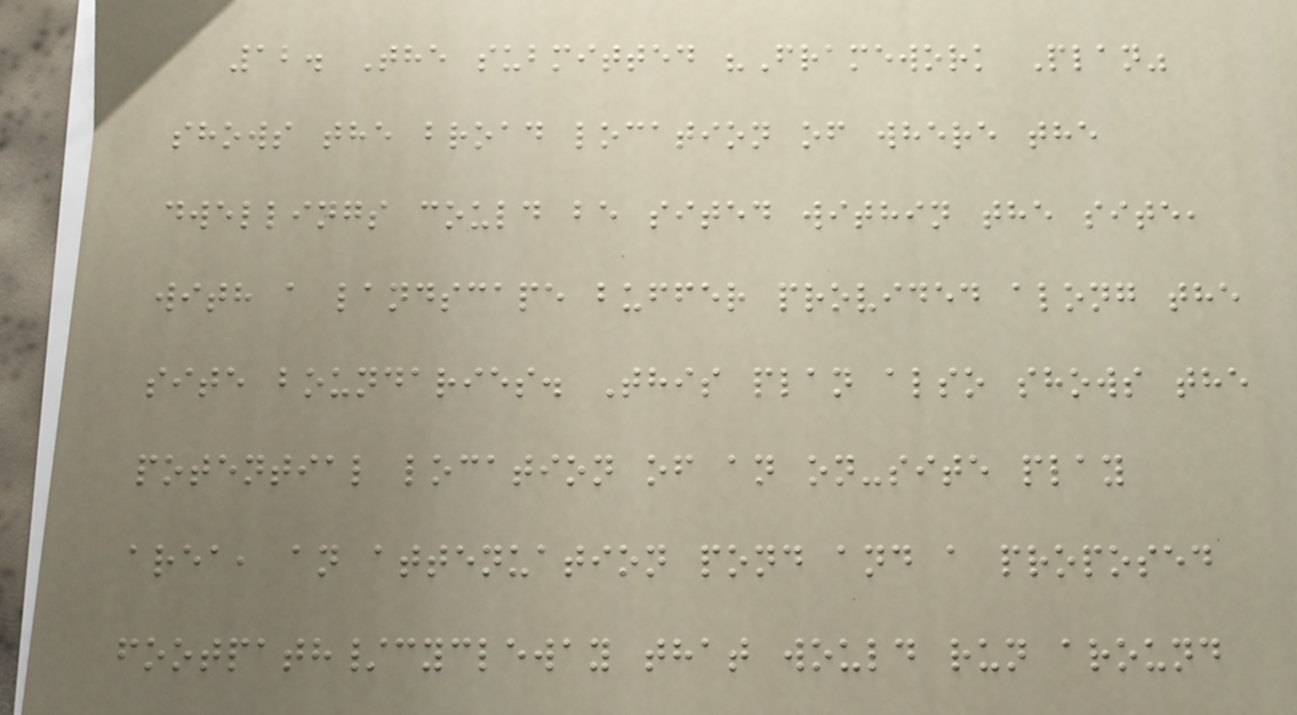12. The submitted "Framework Plan"
shows the broad location of where the
dwellings could be sited within the site,
with a landscape buffer provided along the
site boundaries. This plan also shows the
potential location of an on-site play
area, an attenuation pond and a proposed
footpath/cycleway that would run around
